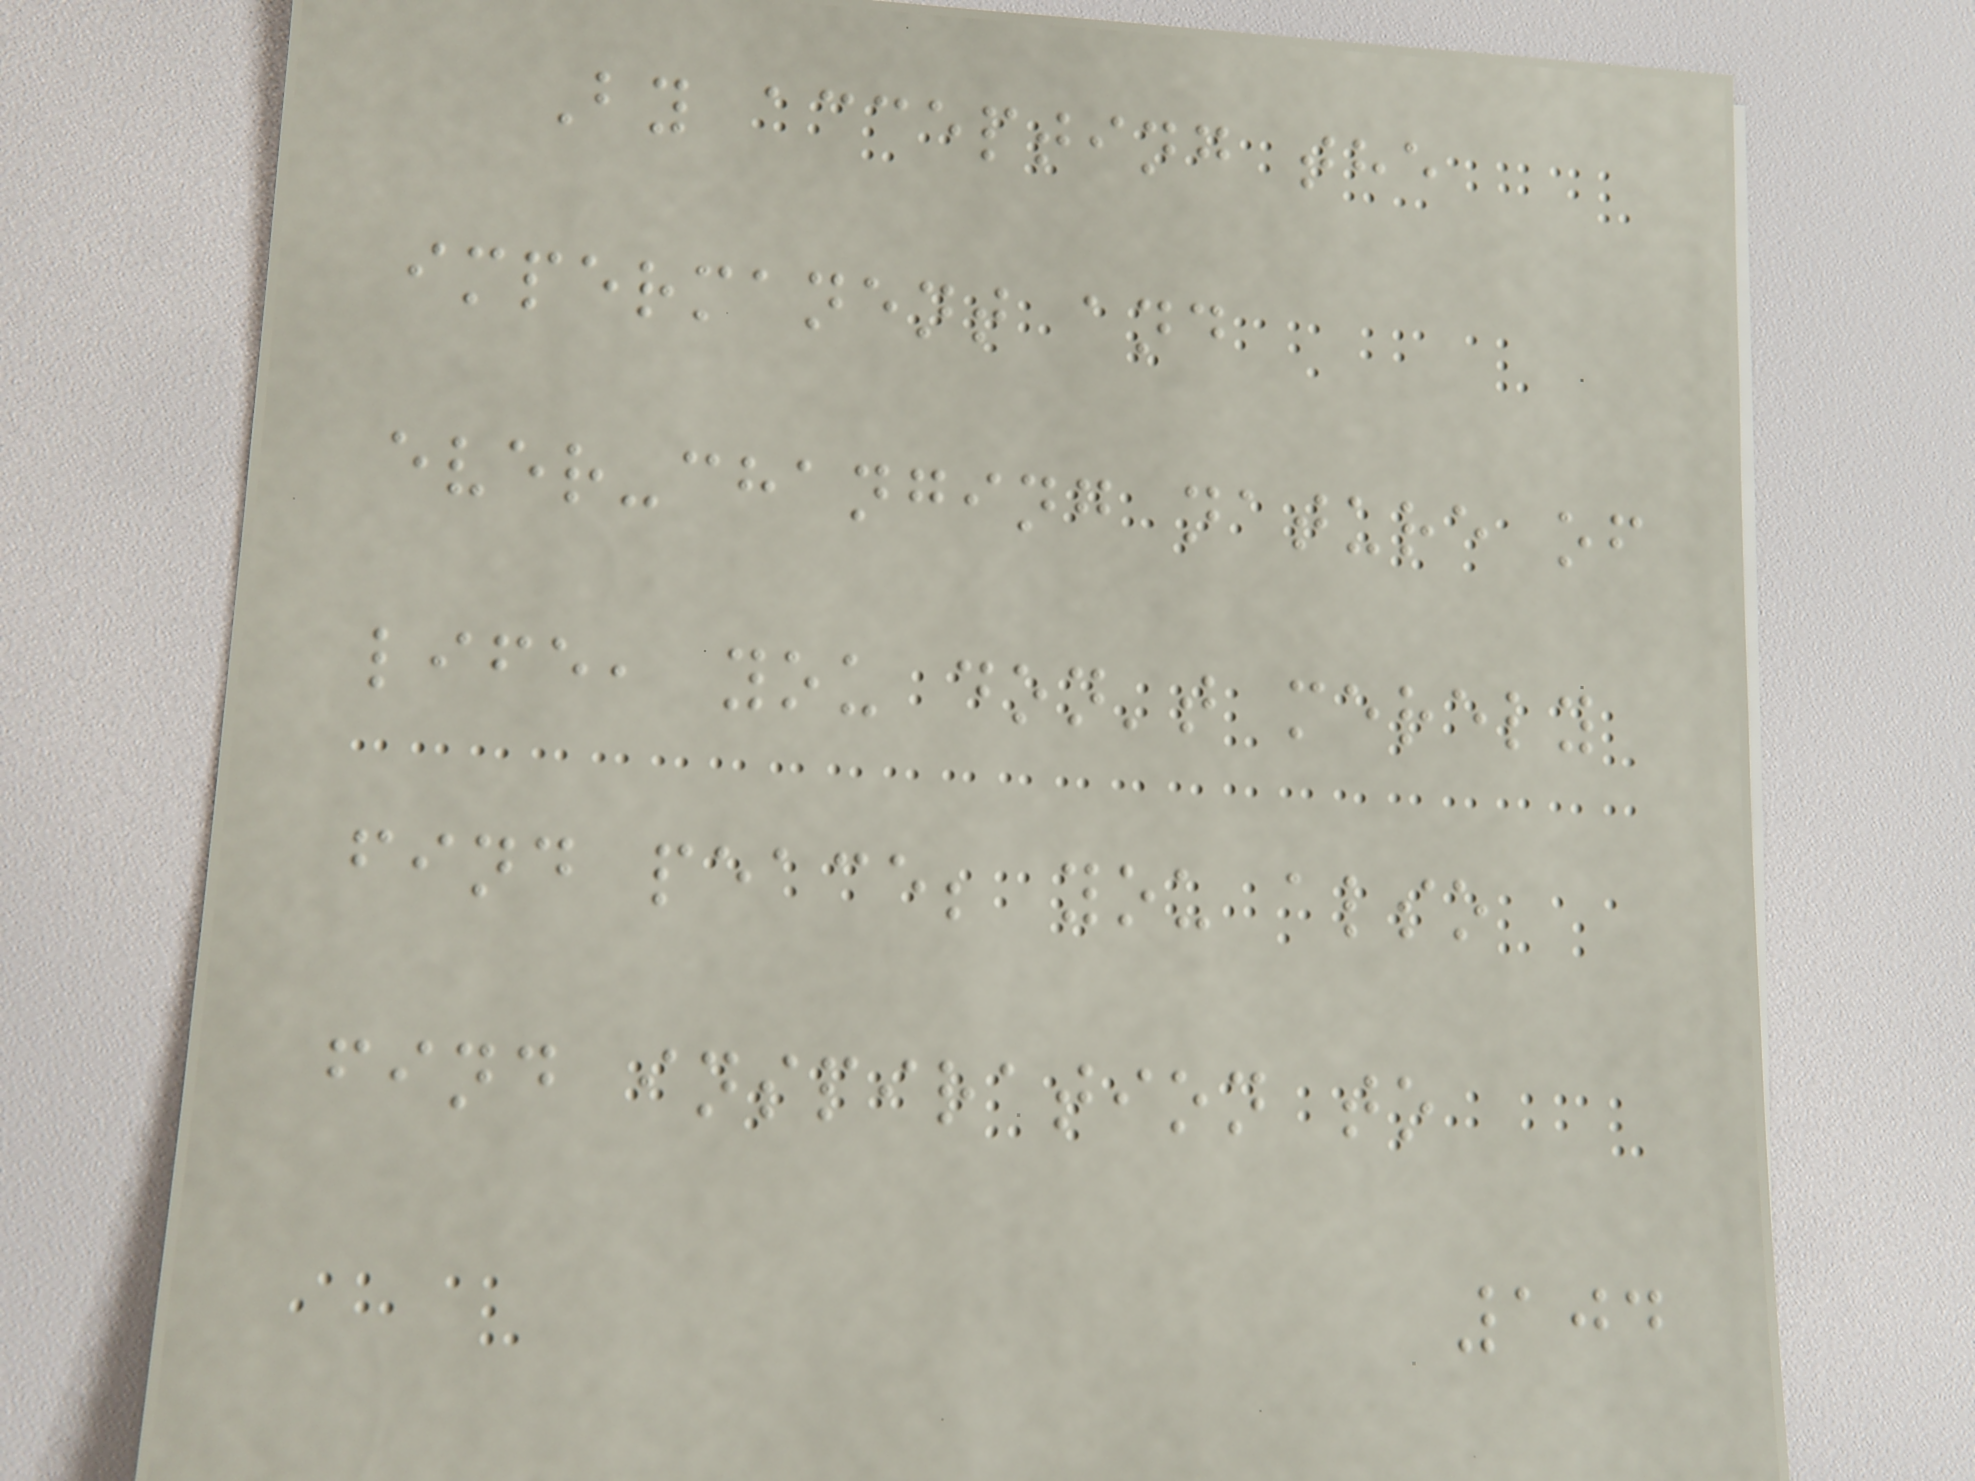By accepting the
impermanent and
ever-changing nature of
life, you don't merely
find peace; you also
find inspiration to
104
